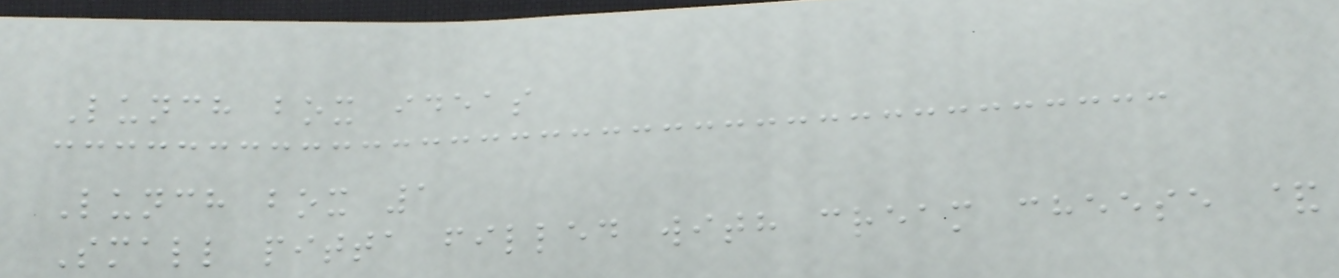Lunch box ideas
Lunch box 1
Small pitta filled with cream cheese &
